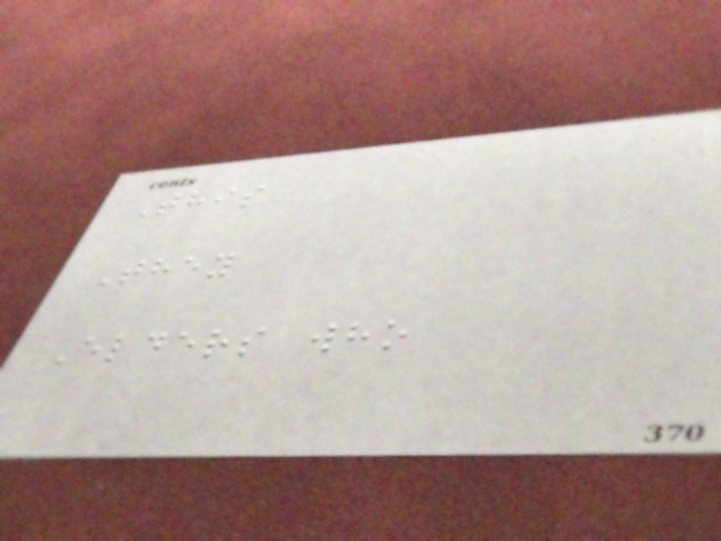This
They
Elders who
